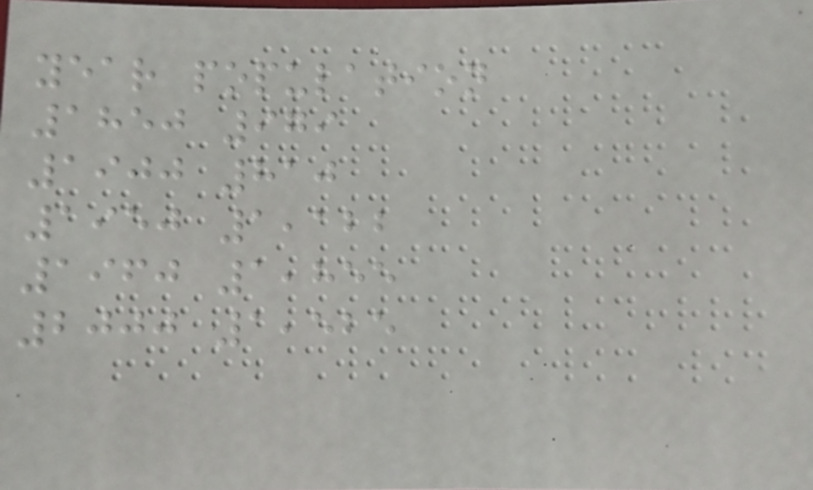year population
1850 979
1900 810
1950 1,122
1960 1,855
2000 1,525
